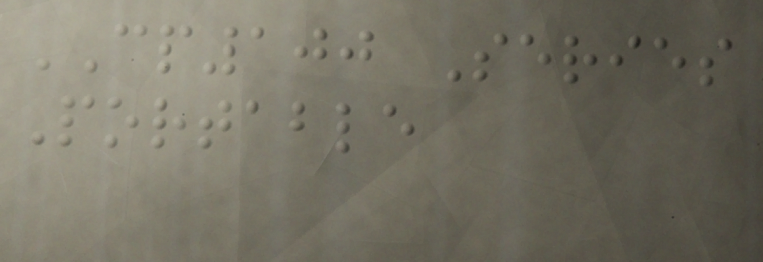CP100 Series
Portable
